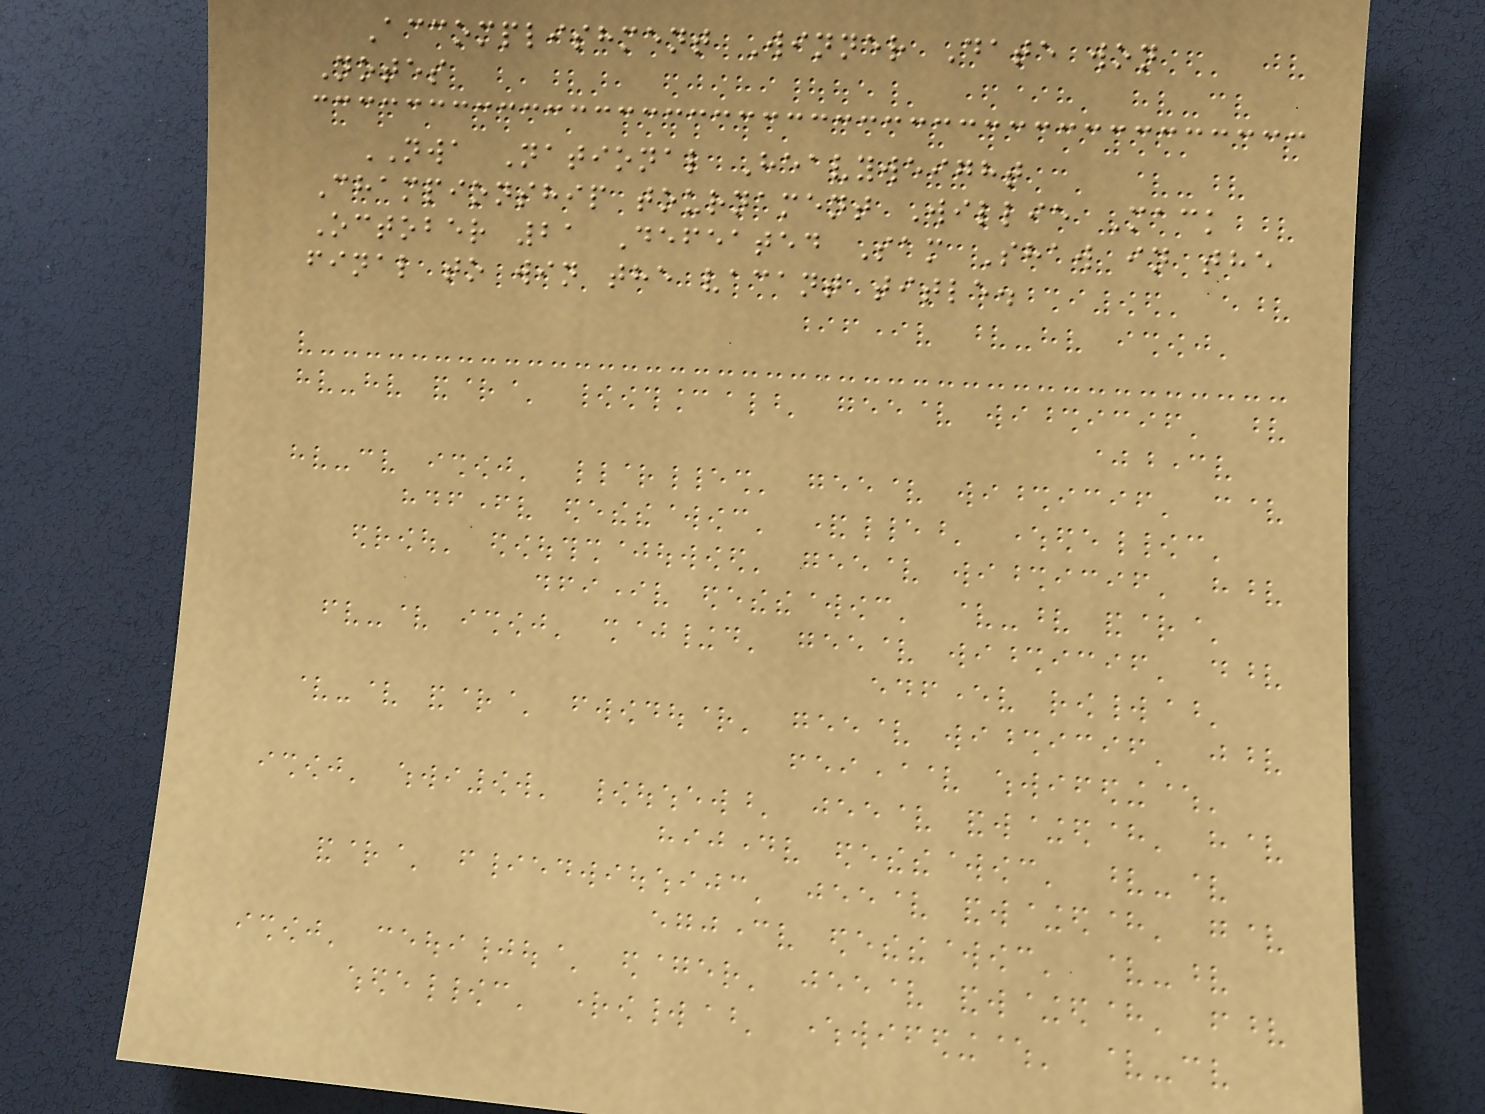Accomplishment Winner Date won
Notes
NWA National Heavyweight
Championship tournament Willie Mack
October 21 Defeated Sam Shaw in the
final to win the vacant title.
